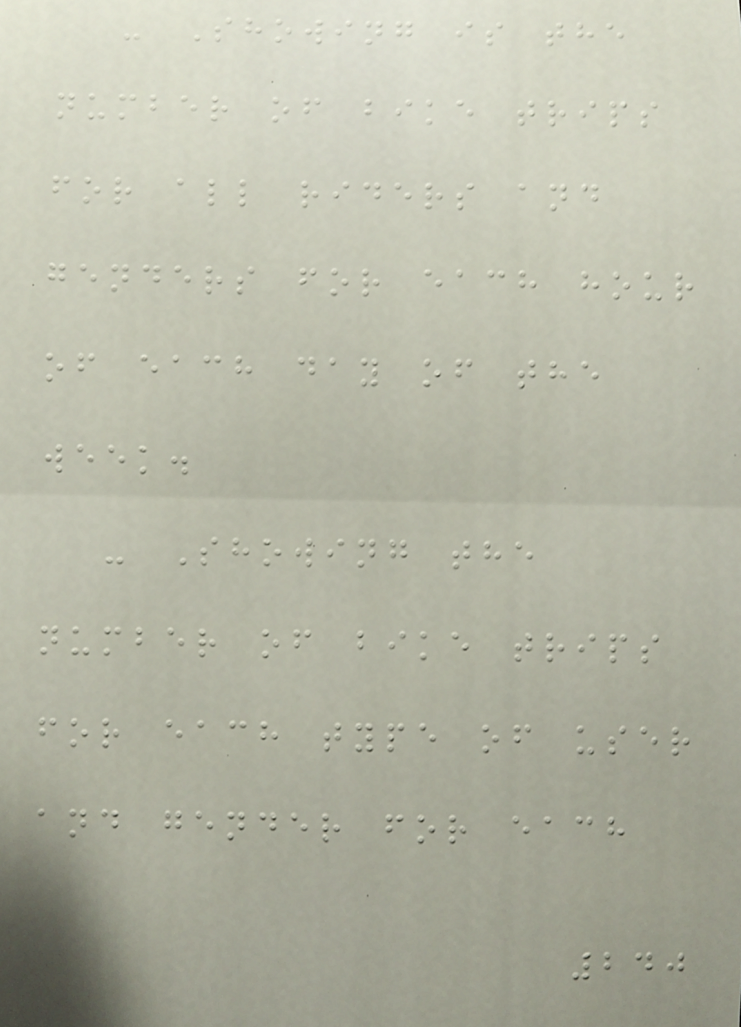- Showing is the
number of bike trips
for all riders and
genders for each hour
of each day of the
week.
- Showing the
number of bike trips
for each type of user
and gender for each
240
